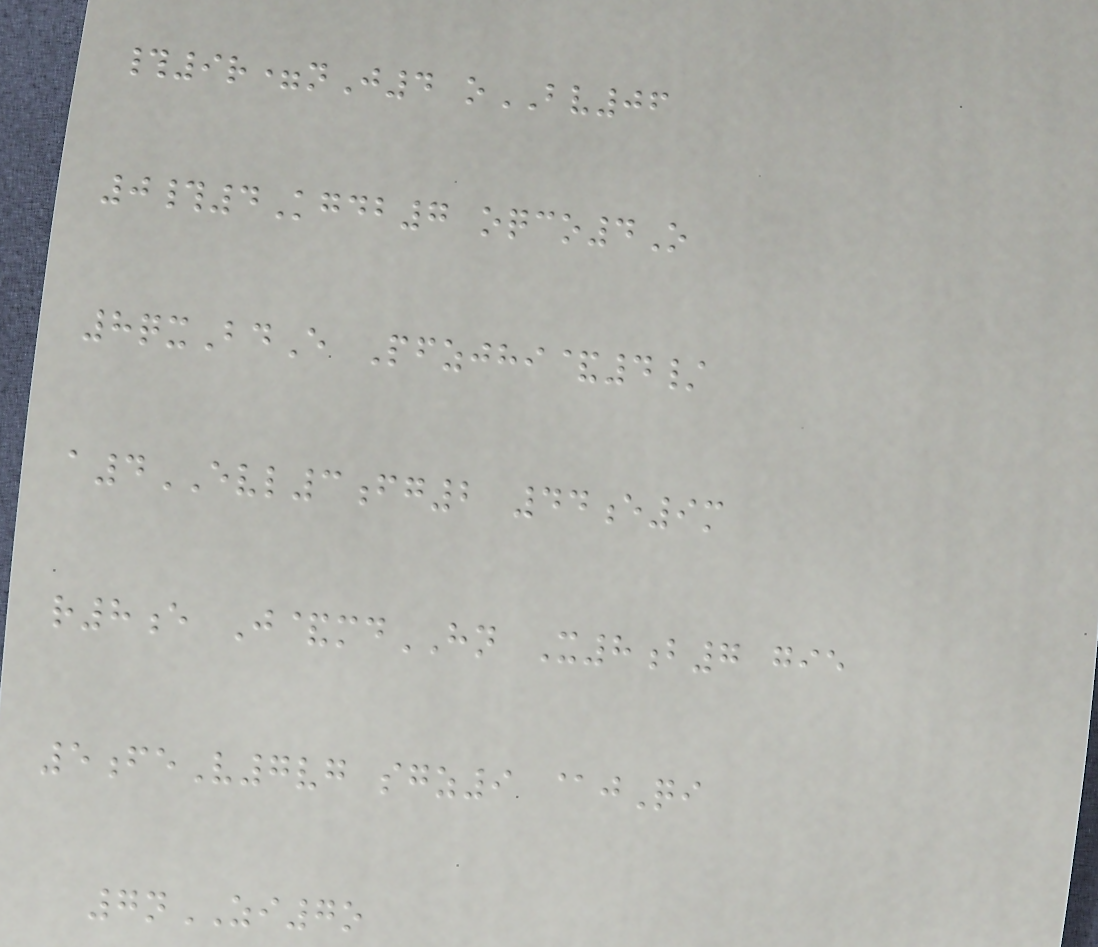#9r=nJ4 oBV06
0#4Kgdb7 oqco4O
8qxBdE Pfzjhi&4/
a4EVL3fg2 44e9m
r8e J&mdHN X8b7 gie
5feV7vg sgz9 @jQi
7nZI7o
